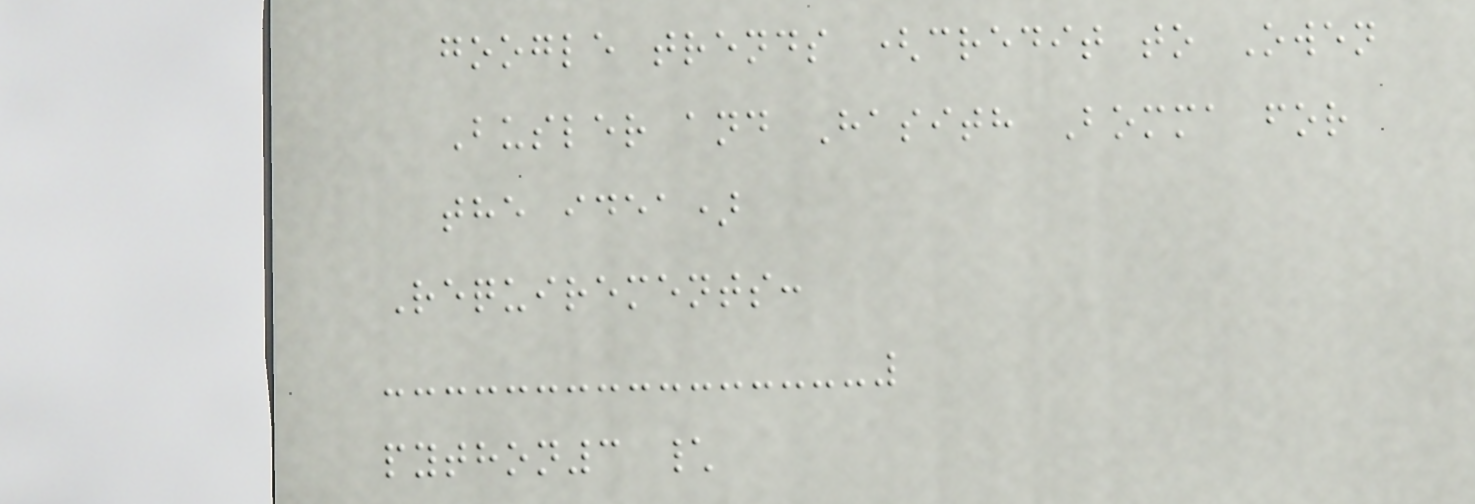google trends (credit to Owen
Busler and Hasith Bomma for
the idea)
Requirements:
python3 \
